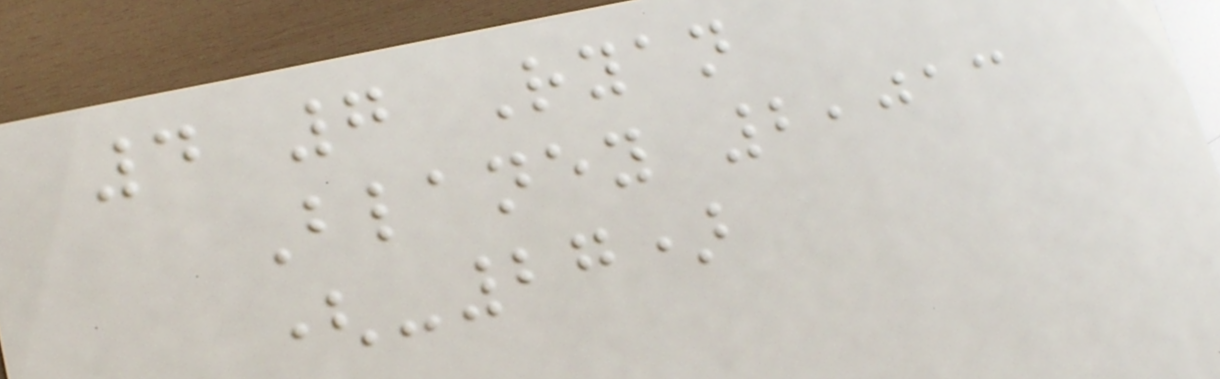4 7 Ryan
Blaney 2,013
(-27)
